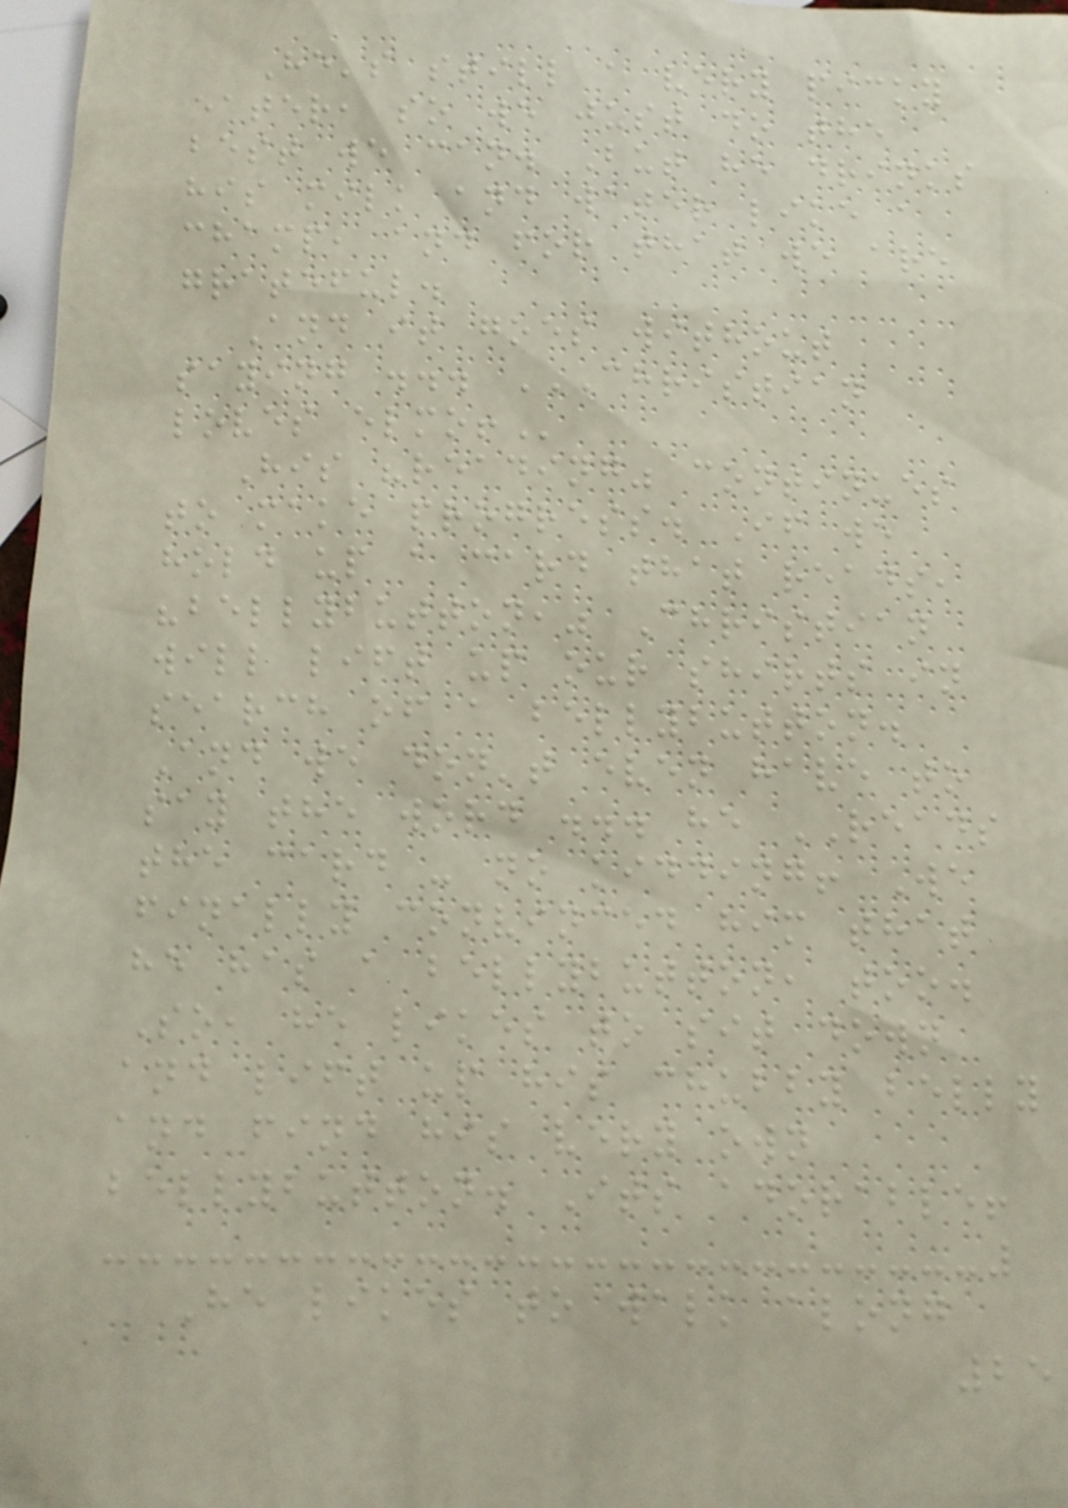He's still a very picky
eater, so we just do the
best we can. But he drinks
his milk and water like a
champ, and for that we are
grateful.
And it goes without
saying ... CHRISTIAN
LOVES ELMO!
His "reading" continues
to make progress. If we
hold up a card that reads,
"bellybutton," Christian
will lift up our shirts in
search of a bellybutton.
And we don't even have to
say the word ... he READS
the card - no kidding! We
finally convinced him that
he has a bellybutton, too.
So, he likes to sit down
and lift up his chubby belly
and find his very own
bellybutton. Its adorable!
He likes to walk along
25
